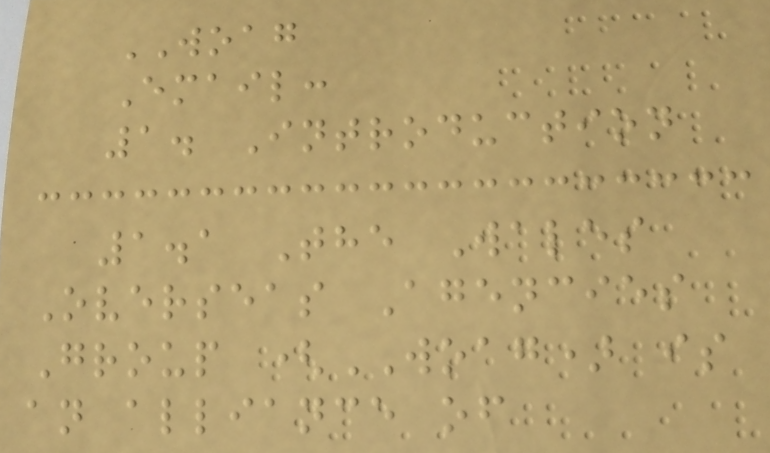WOAG
Email:
1. Introduction
1.1 The Wales
Overseas Agencies
Group (WOAG) is
an alliance of
